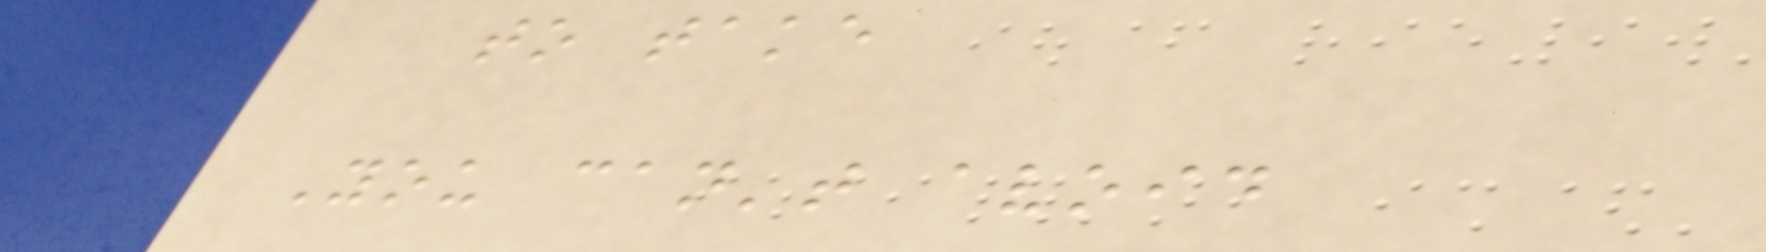to take
You can't avoid
